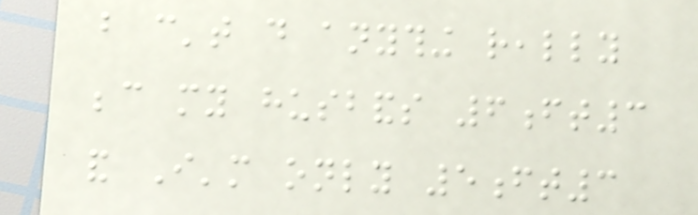but can't do anything really
because my husbands 6ft3
and I'm only 5ft3
